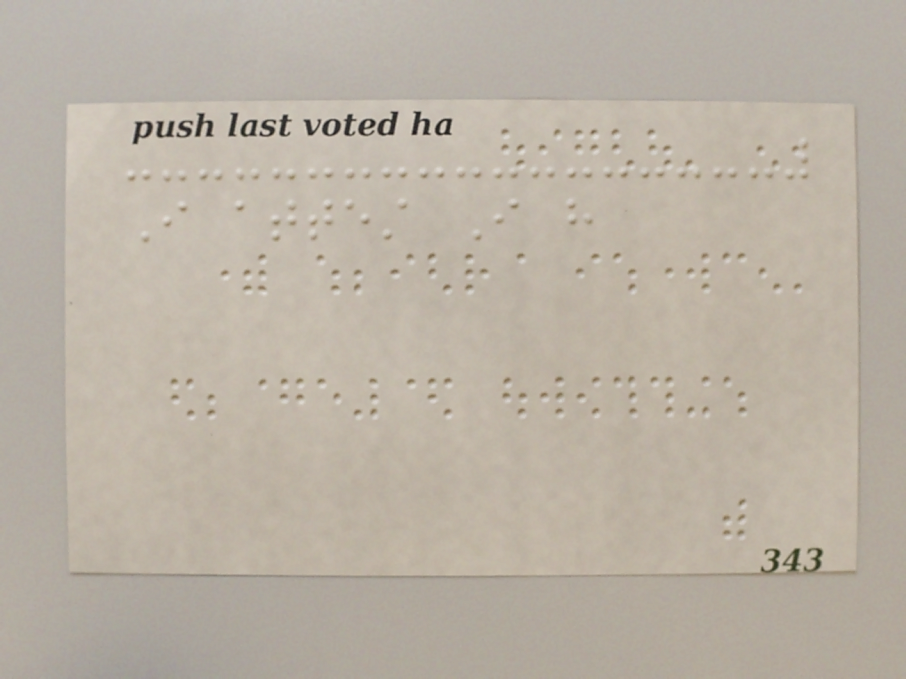I attest I have
